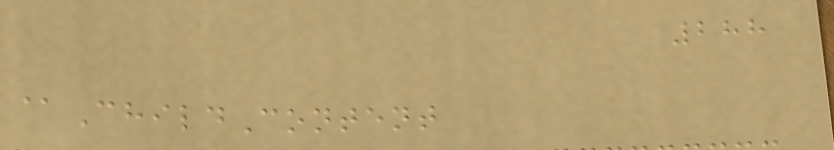288
@ChildContent
